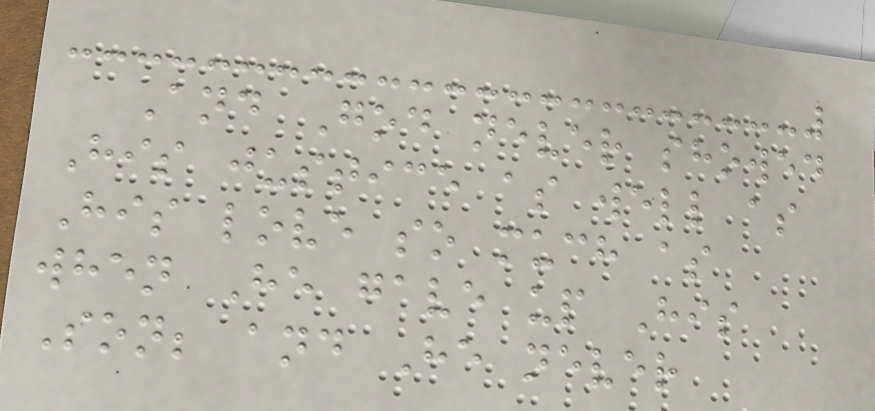And God never showed
His justice as well as
His love so much as
when He gave up His
Son; and He never
